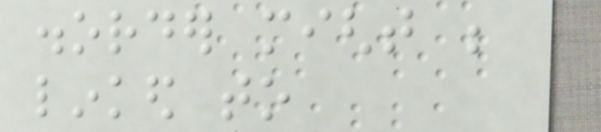disorder might be
linked to
